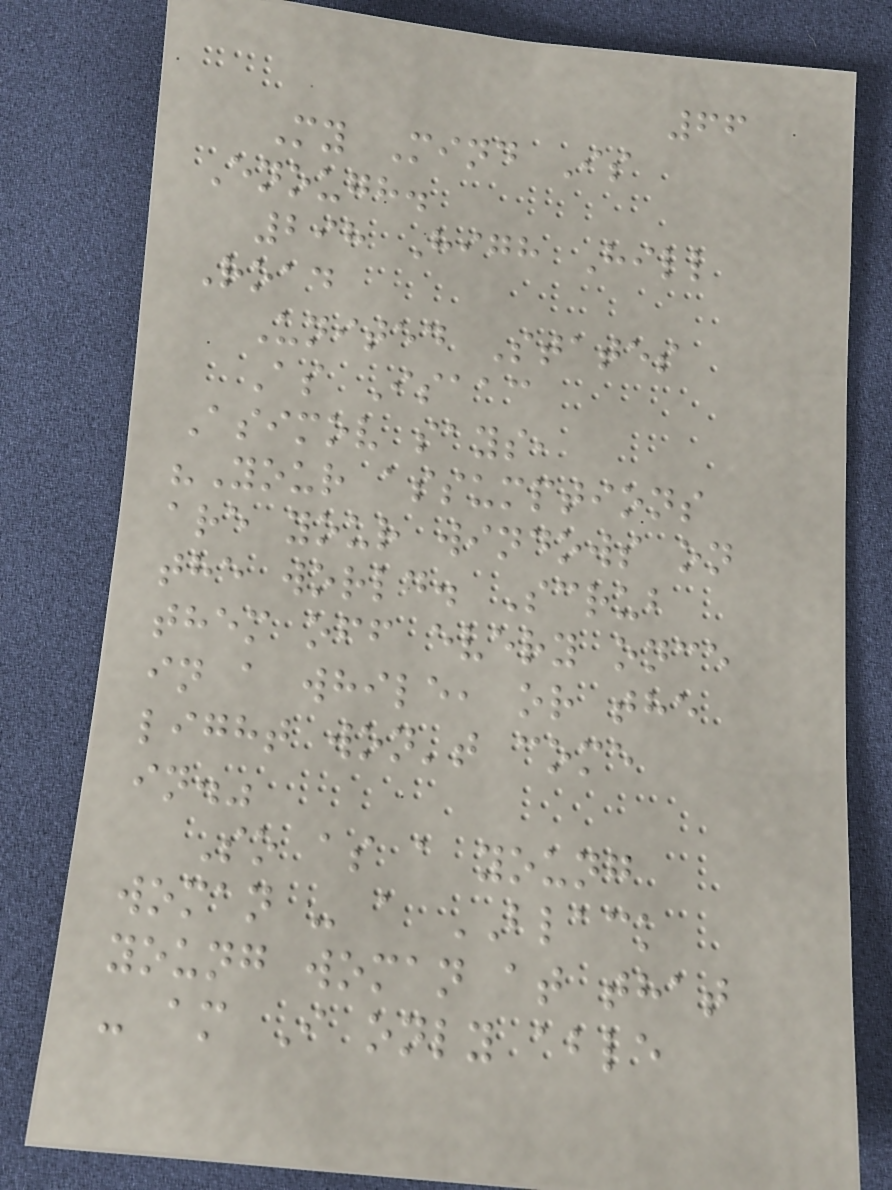66
My Mind Is
Enough.
298 High Hill
Road
United States
As Isaac
Asimov says,
"Your assumptions
are your windows on
the world. Scrub
them off every once
in a while, or the
light won't come
in."
So as a young
woman - a BLACK
young woman at that
- am I only able
